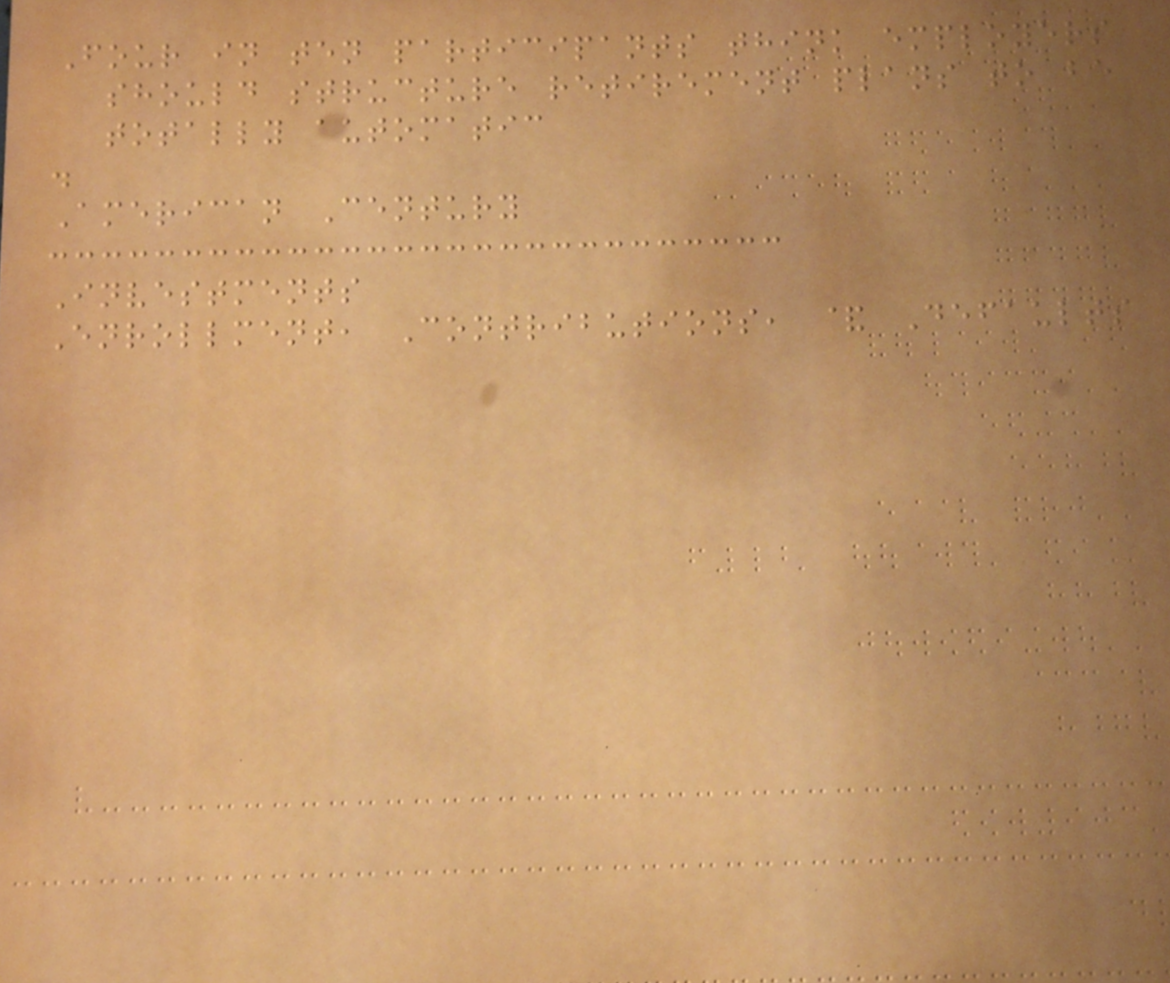Four in ten participants think employers
should structure retirement plans to be
totally automatic
.
American Century
Investments
Enrollment, Contributions, & Defaults
